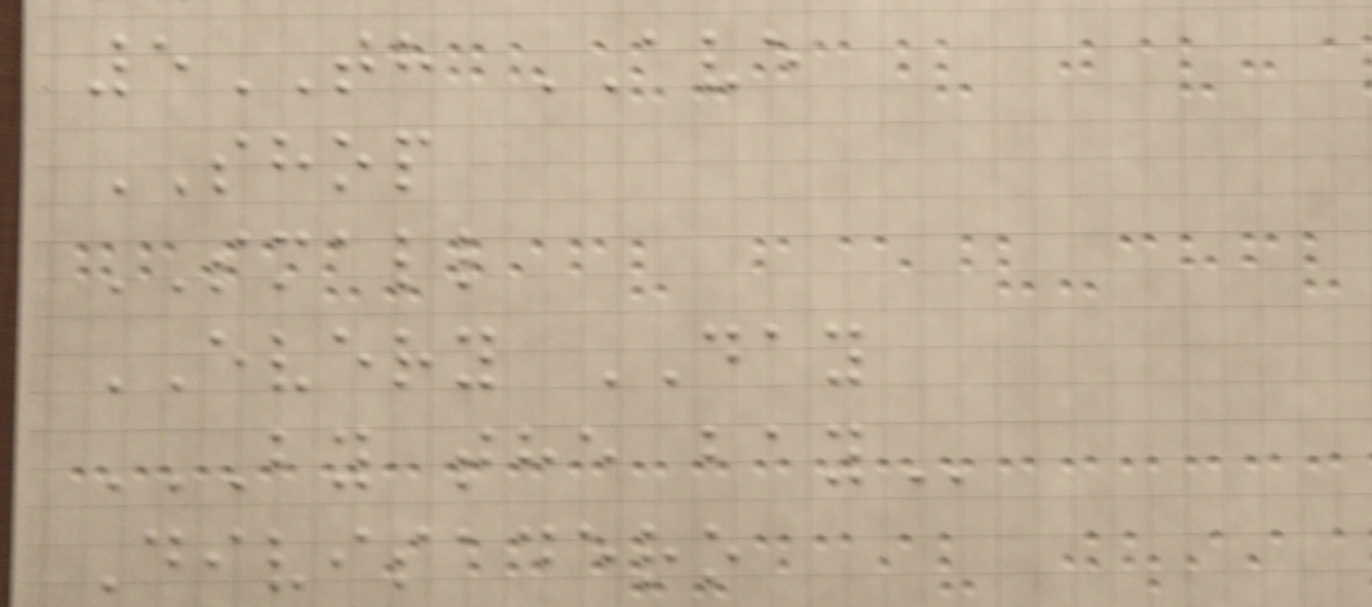5TH AVE
SHOP
SMALL
EVERY DAY
BY THE BAY
Divisadero
